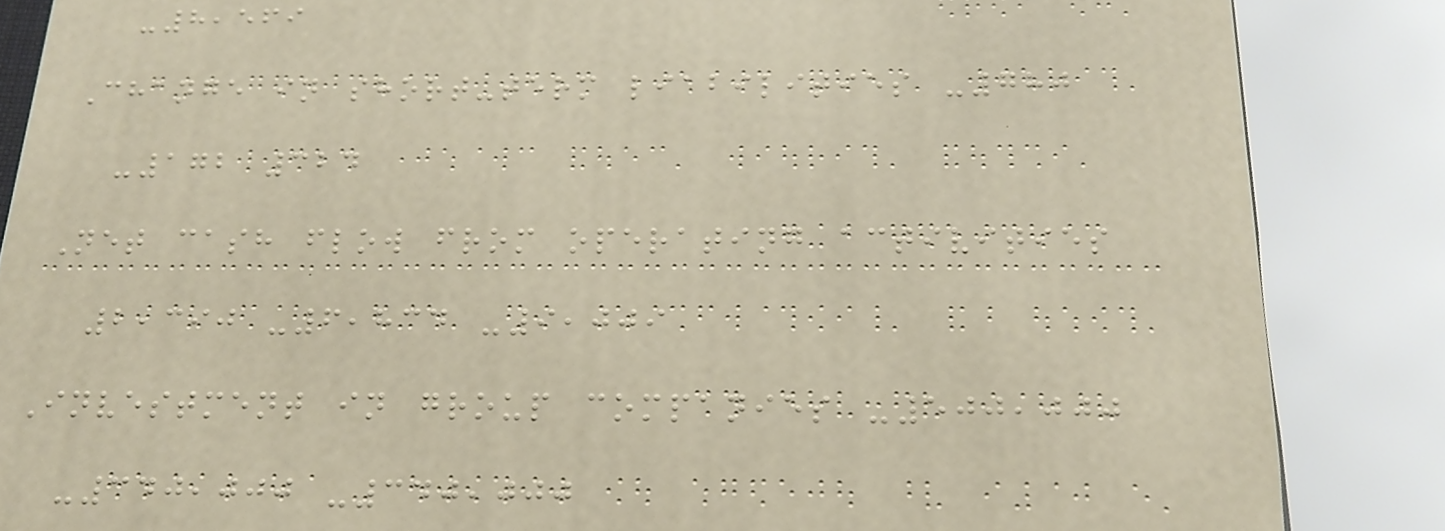-8,569
Change in short-term liabilities -780
-172 324
Net cash flow from operating activities
2,390 -6,834 -9,009
Investment in group companies -500,000
-340,000 -340,000
